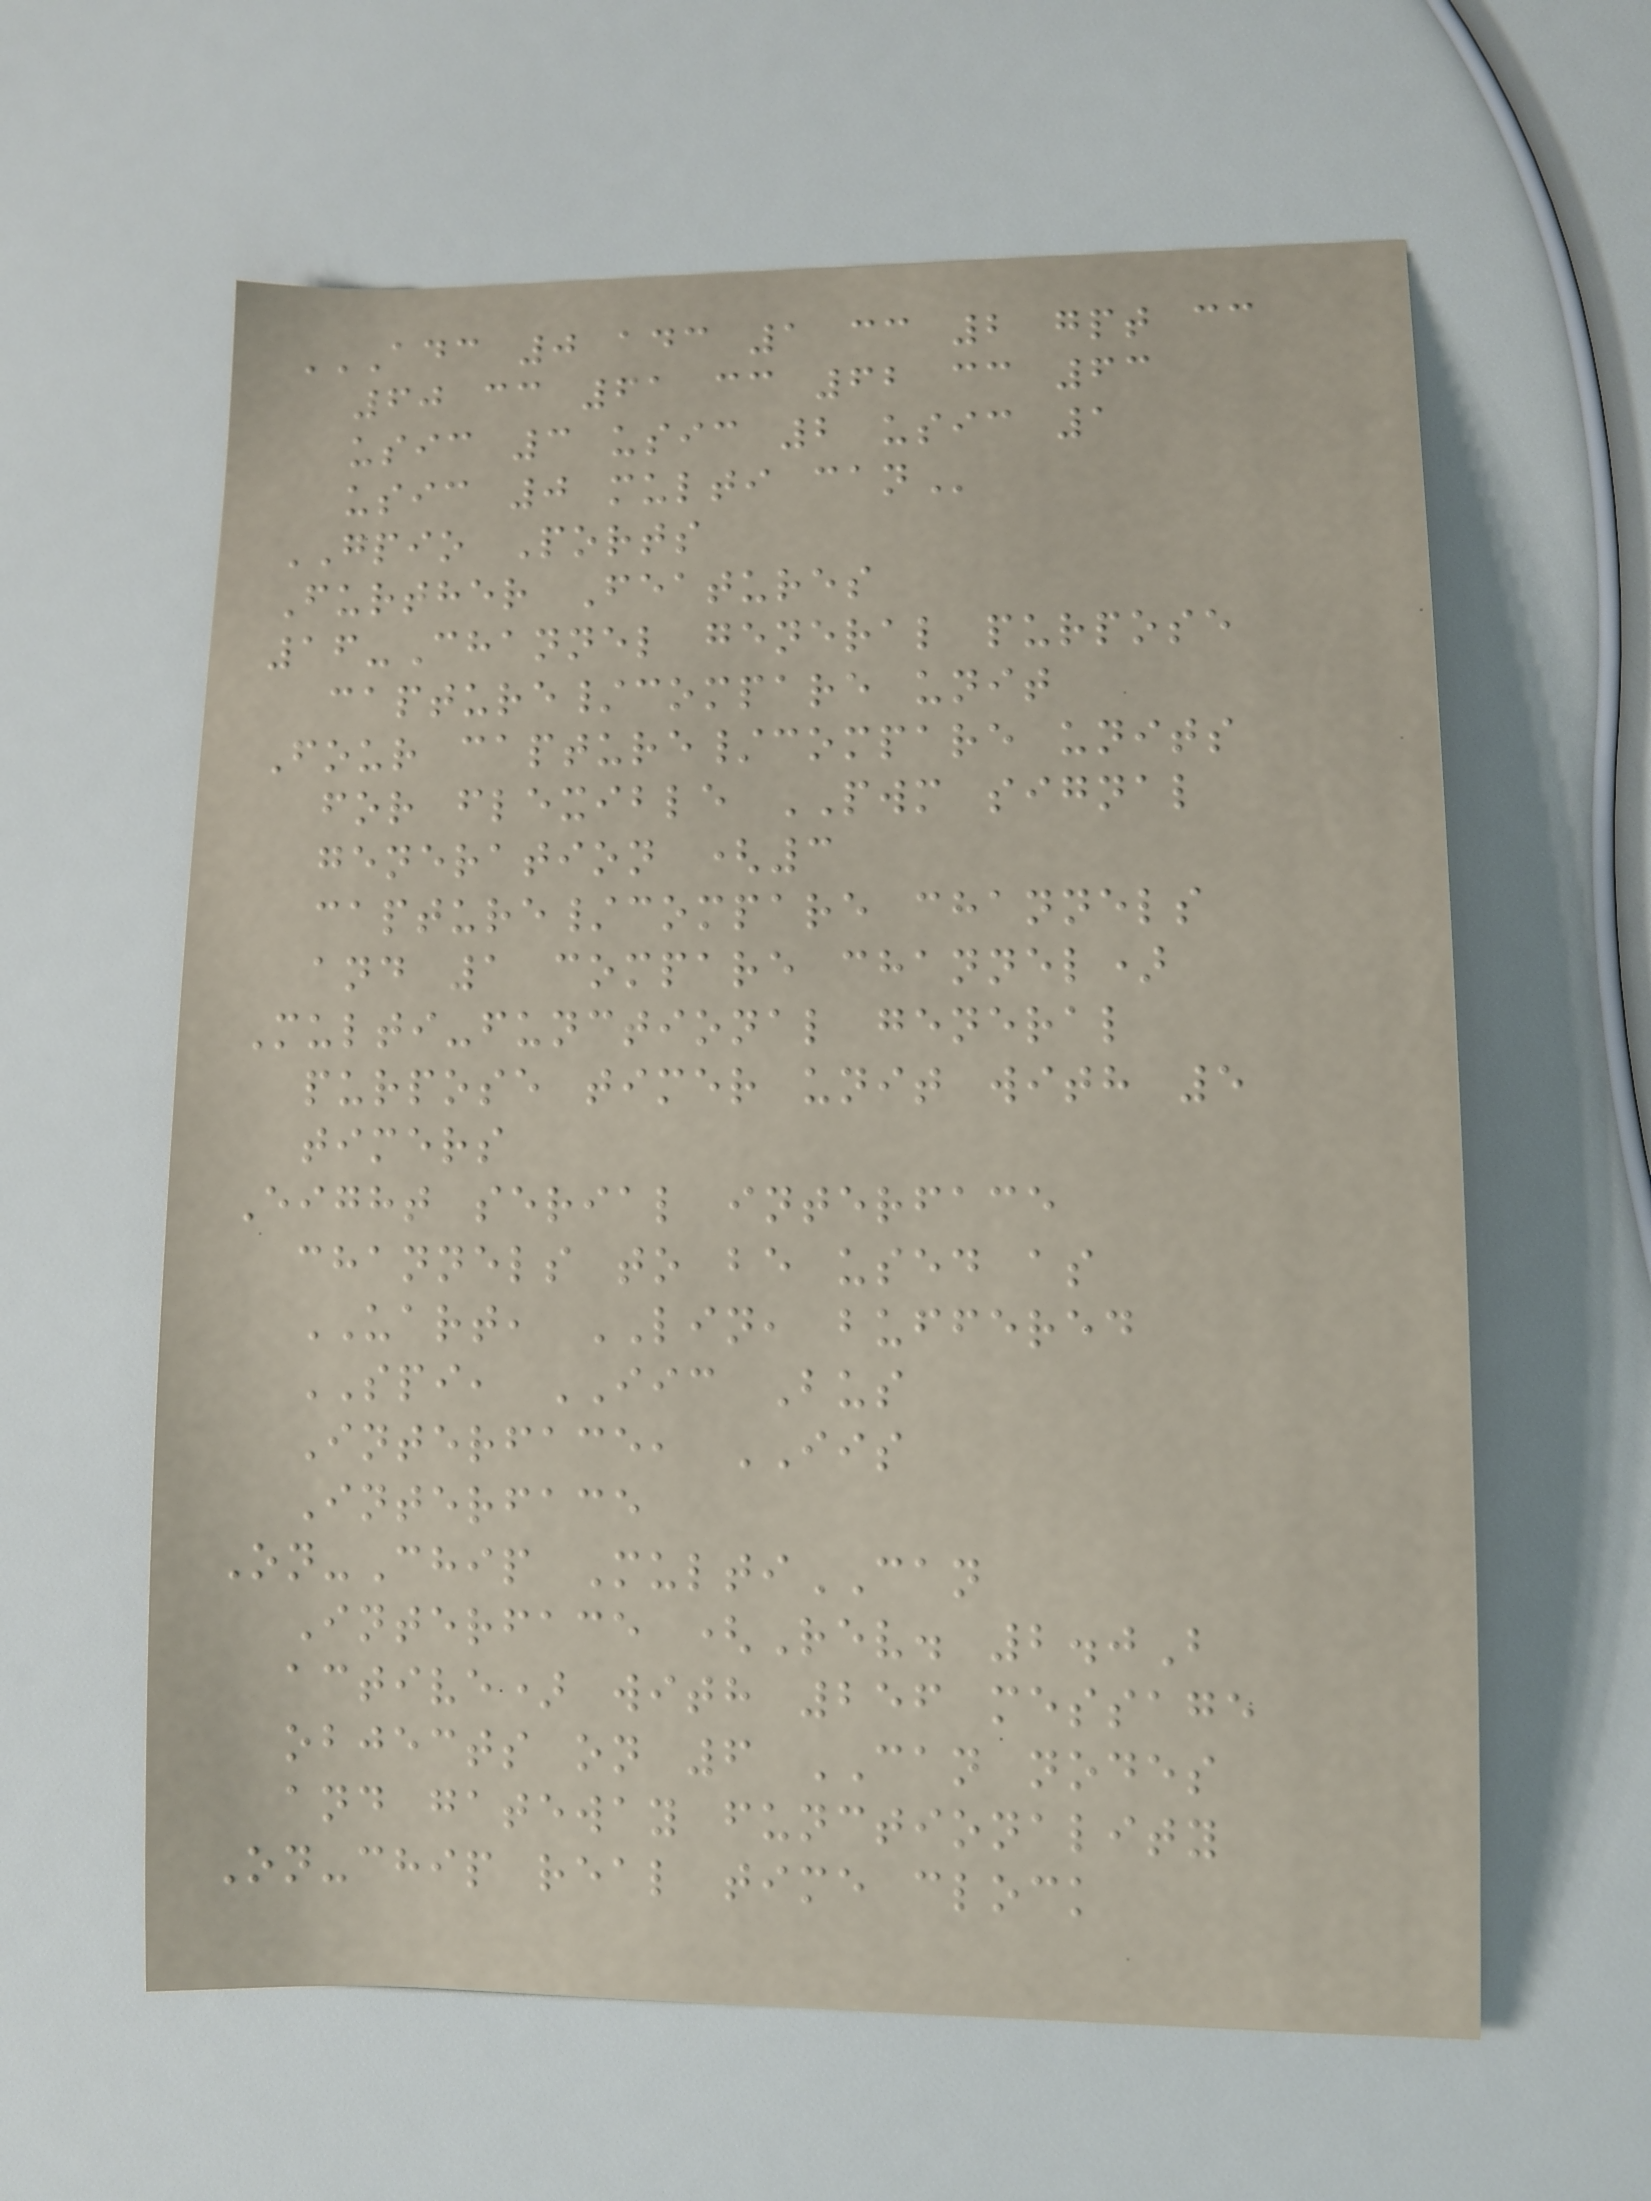ADC 0 ADC 1 CC 2 GPT CC
60 CC 61 CC 62 CC 63
USIC 3 USIC 2 USIC 1
USIC 0 MULTI CAN
GPIO Ports
Further Features
16-Channel general purpose
capture/compare unit
Four capture/compare units
for flexible PWM signal
generation (3
capture/compare channels
and 1 compare channel)
Multi-functional general
purpose timer unit with 5
timers
Eight serial interface
channels to be used as
UART, LIN, buffered
SPI, IIC Bus
Interface, IIS
Interface
On-Chip MultiCAN
Interface (Rev. 2.0B
active) with 256 message
objects on 6 CAN nodes
and gateway functionality
On-chip real time clock
